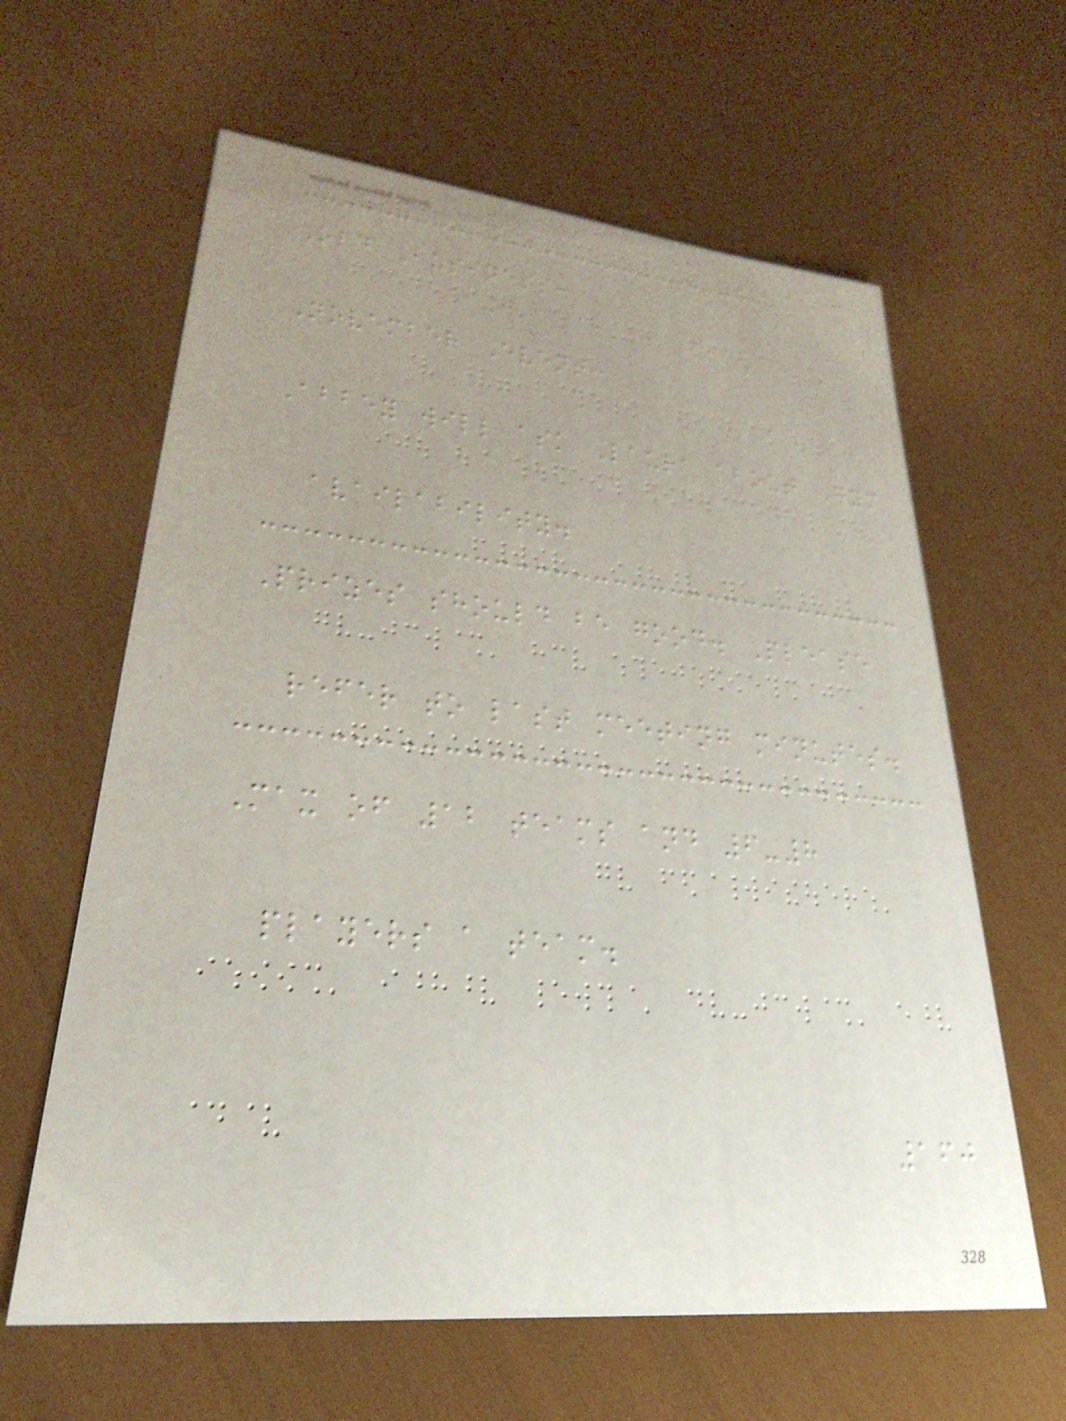Old Business:
November Event:
Abbey will ask Laura about Gym
availability.
Prizes should be good. Please
refer to last meeting minutes.
Max of 12 teams and 6-8
players a team.
160
